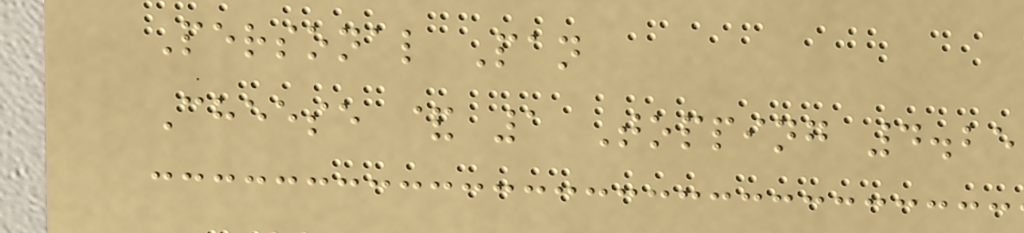Personal Pan
Cheese & 1 Topping 4.25
